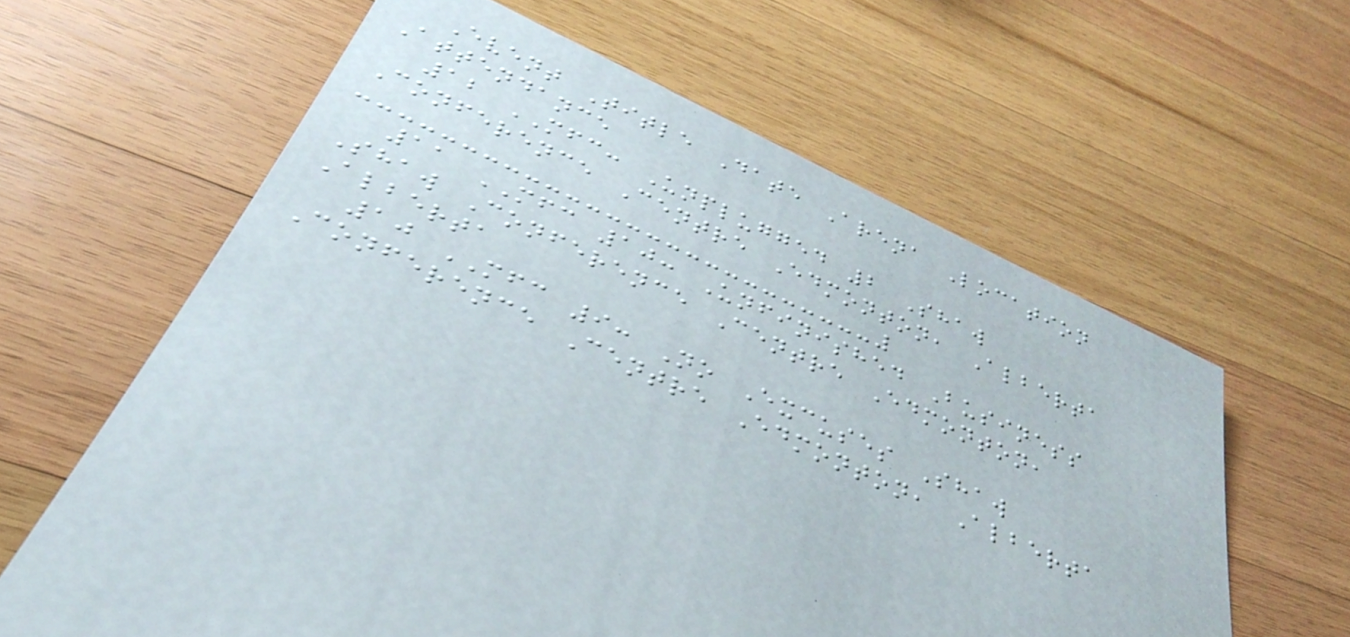Event Title Date Arena Location
Attendance
12 MFC: Unplugged 2 Shaw
Conference Centre Edmonton, Alberta
11 MFC 10: Unfinished Business
Shaw Conference Centre Edmonton,
Alberta
10 MFC 9: No Excuses Shaw
Conference Centre Edmonton, Alberta
